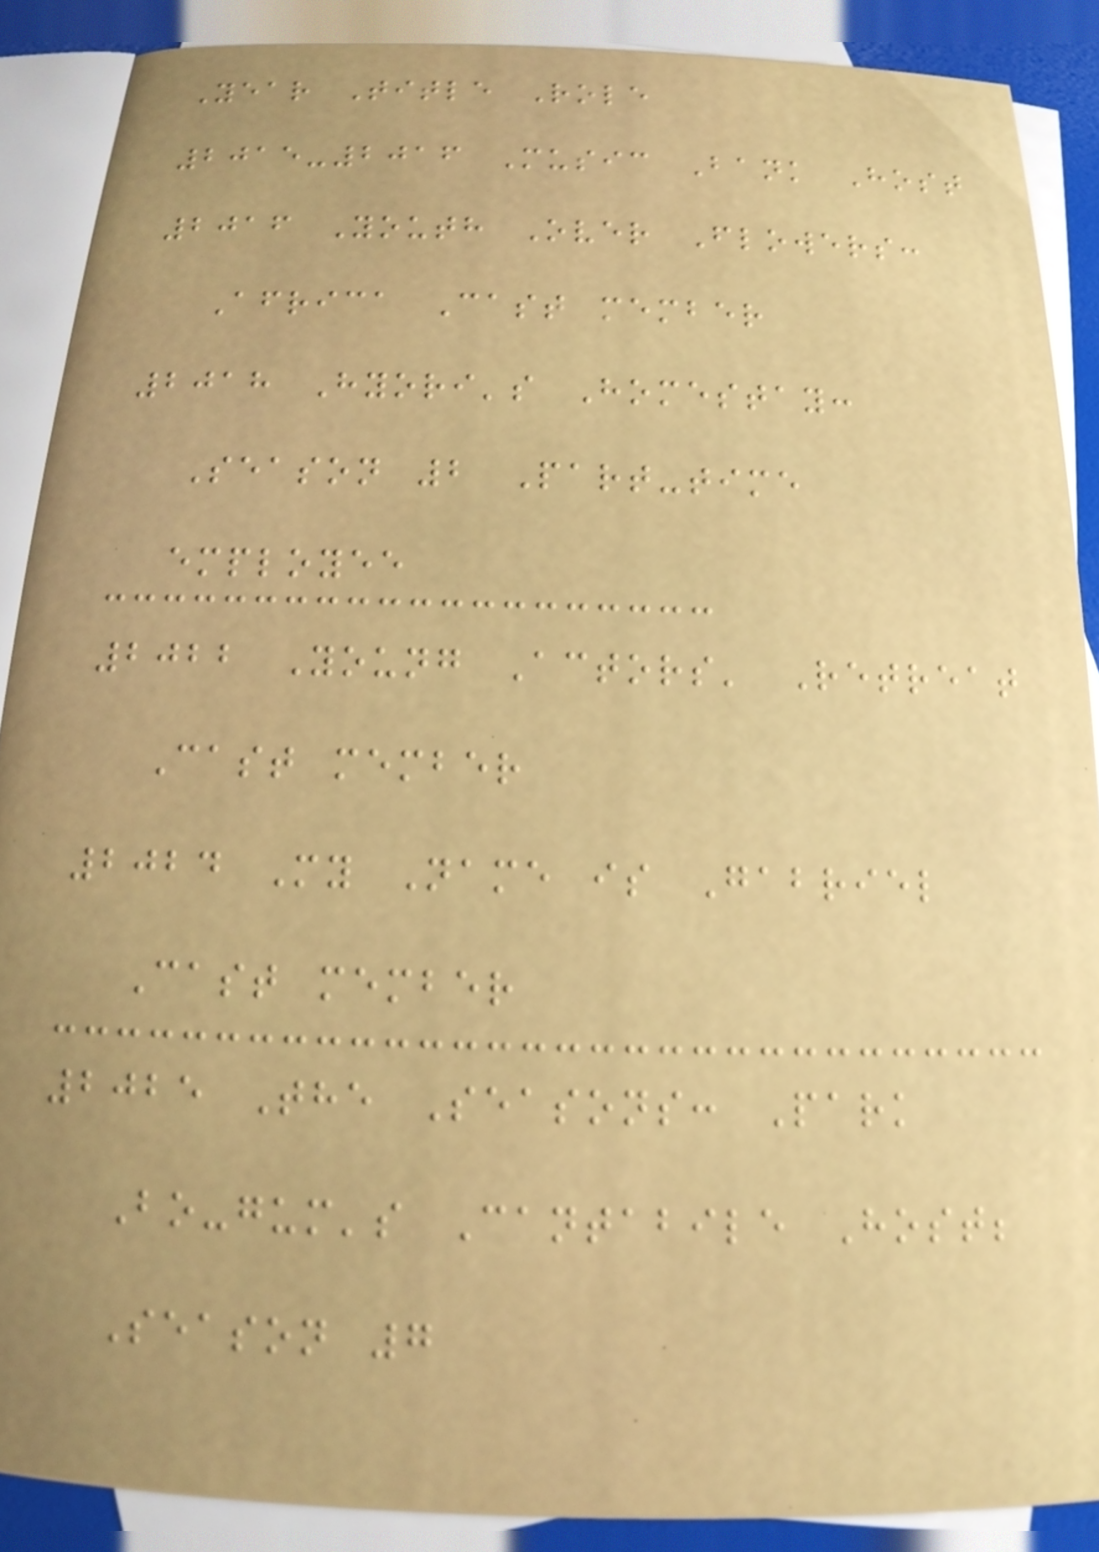Year Title Role
2015-2016 Music Bank Host
2016 Youth Over Flowers:
Africa Cast member
2018 Hyori's Homestay:
Season 2 Part-time
employee
2022 Young Actors' Retreat
Cast member
2024 My Name is Gabriel
Cast member
2025 The Seasons: Park
Bo-gum's Cantabile Host;
Season 7
